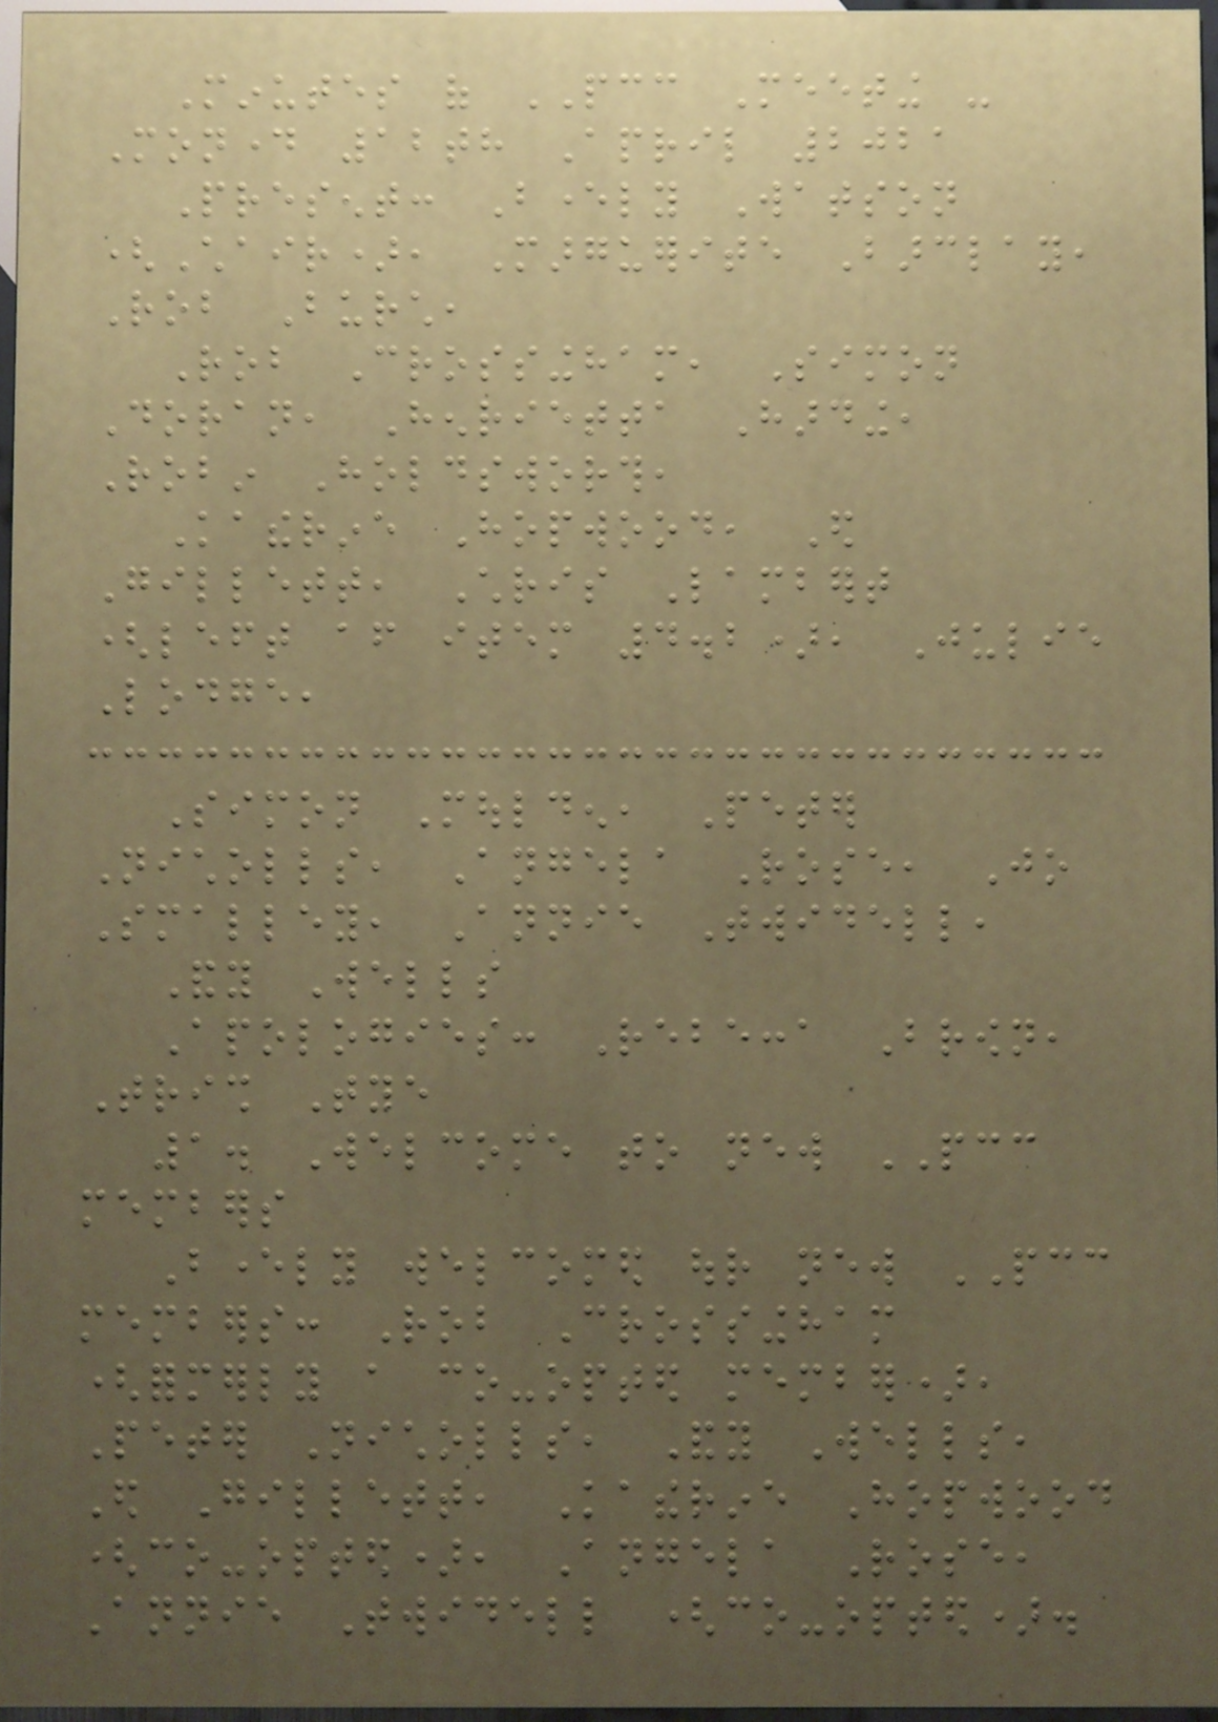Minutes of PCC Meeting -
Monday 12th April 2021
Present: Beverly Watson
(Chair), Marguerite Barclay,
Rob Burch,
Rob Crossingham, Simon
Doran, Henrietta Harding,
Robin Holdsworth,
Katherine Hopwood, Ed
Gillett, Chris Lambert
(left after item 4.2), Julie
Lodge,
Simon Moulden, Peter
Nicholls, Angela Rose, Jo
Smalley, Annie Twidell,
Andy Wells
Apologies: Rebecca Brown,
Trish Tye
1. Welcome to new PCC
members
Beverly welcomed our new PCC
members: Rob Crossingham
(formerly a co-opted member),
Peter Nicholls, Andy Wells,
Ed Gillett, Katherine Hopwood
(co-opted), Angela Rose,
Annie Twidell (co-opted).
